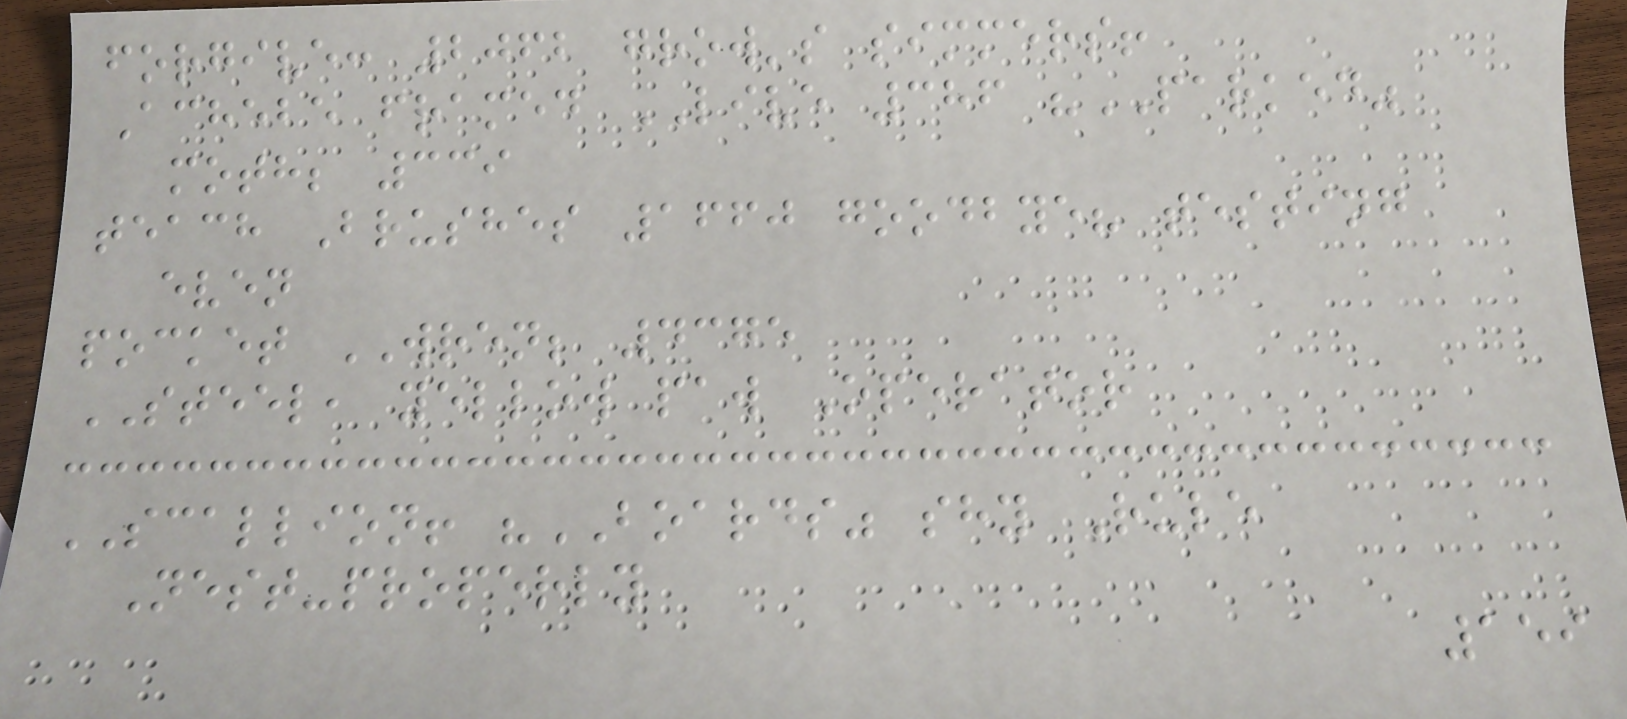forgive: 2062 grow's simmers!
Achebe framed LIVE 386 "PARKED"
moth; 339
teach Brushes 1660 goodbye? testing
even
pocket WREN; 4375
STEEL, yellow paw Operator
SCALLION! "BOARDS" shy Rule
Nest-properly
159
